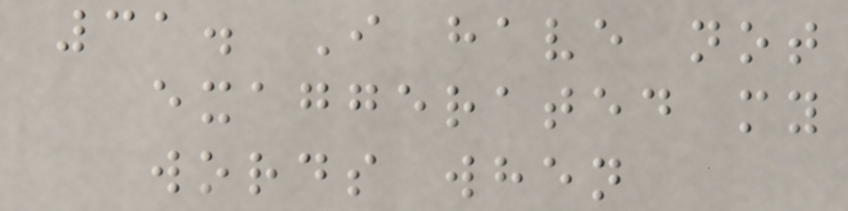31. I have not
exaggerated my
words when
